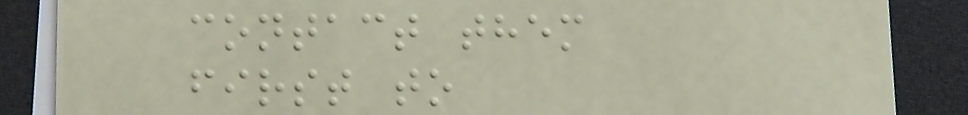contact them
first to
